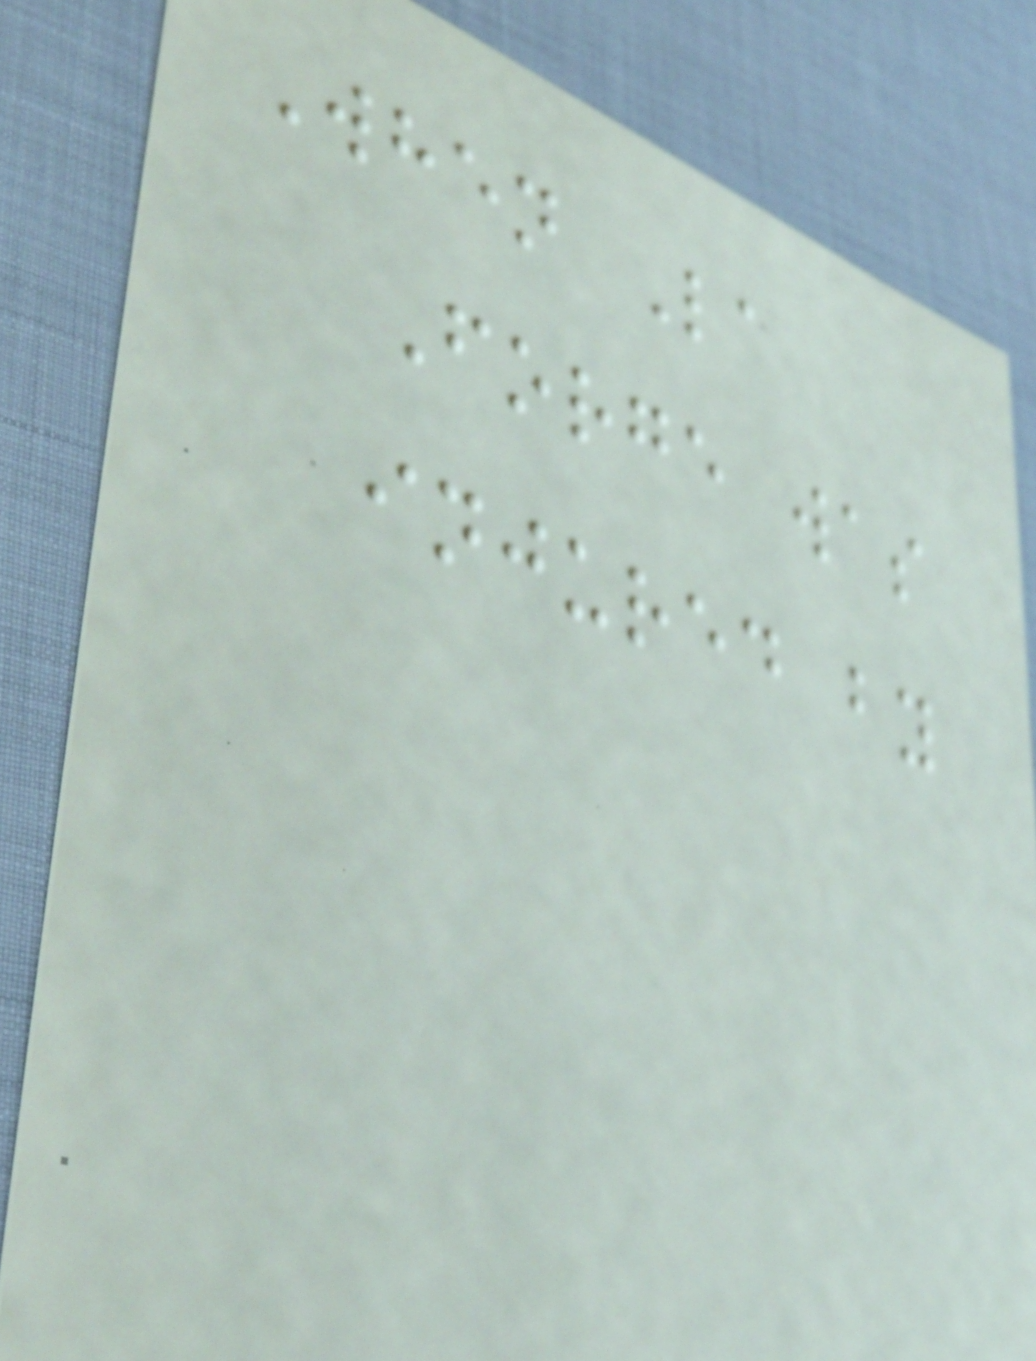When La
Forge was
injured by
